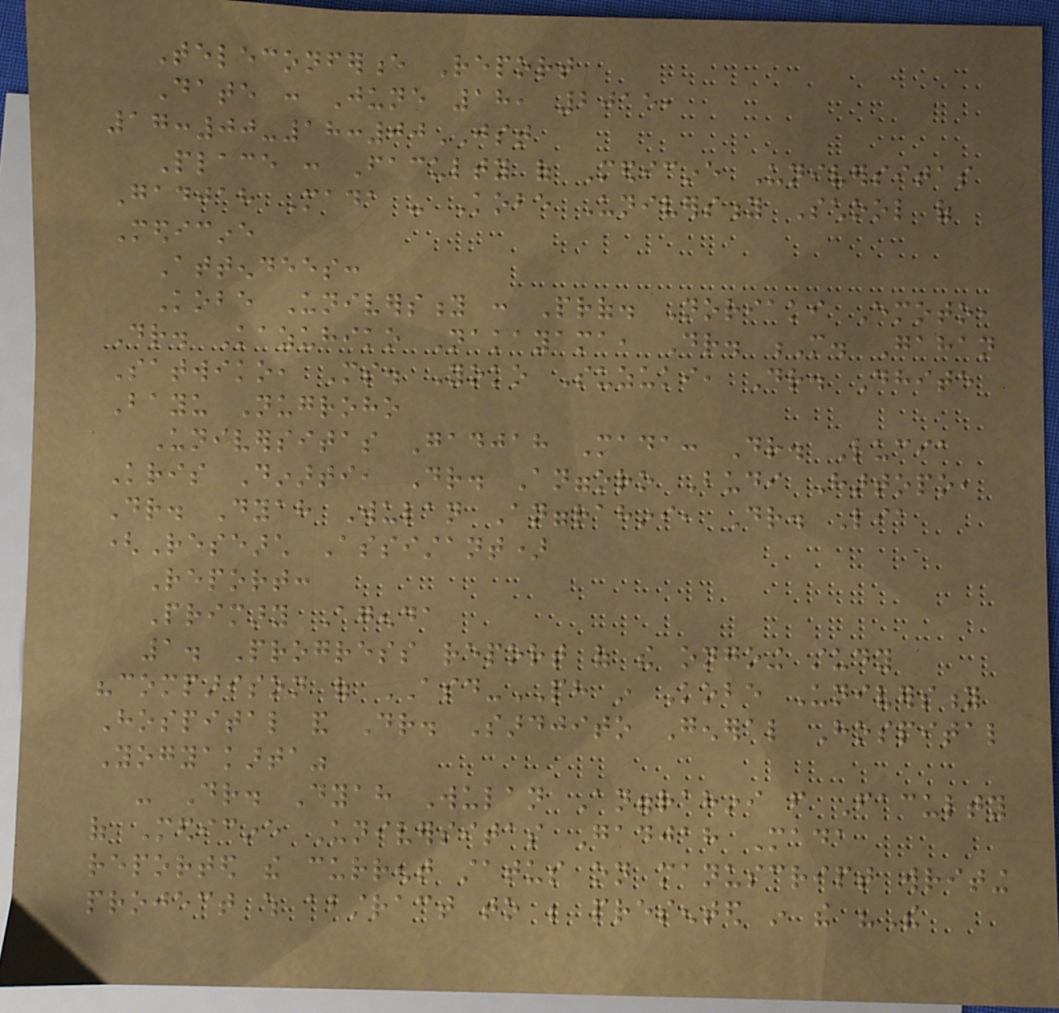Teleconference Report
Date : June 18, 2015,
17:00-18:00JST
Place : Faculty of Medicine Universitas
Gadjah Mada - Kobe University School of
Medicine
Attendees:
Kobe University : Prof. Noriaki Emoto,
Dr. Kazuhiko Nakayama, Dr. M. Gahan
Satwiko, Ms. Yoko Suzuki, Dr. Dhite
Bayu Nugroho
Universitas Gadjah Mada: Dr. Lucia
Kris Dinarti, Dr. Anggoro Budi Hartopo,
Dr. Dyah Wulan Anggrahini, Dr. Lia
(Research Assistant)
Report:
Primary Agenda
1. Progress report of the ongoing study
"comparison of ASD-PH in Kobe University
Hospital and Dr. Sardjito General Hospital
Yogyakarta"
- Dr. Dyah Wulan Anggrahini from Faculty
of Medicine Universitas Gadjah Mada
reported the current status on manuscript writing
project which abstract to be presented in the "The
